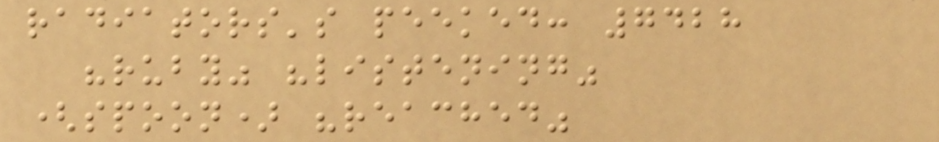radiators's peeked: 7428
"ruby" "listening"
(spoon) "reached"
